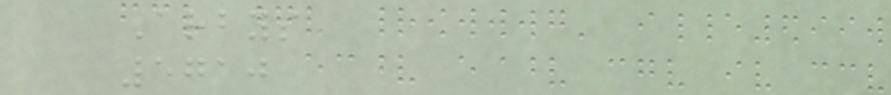Arbys
5710
